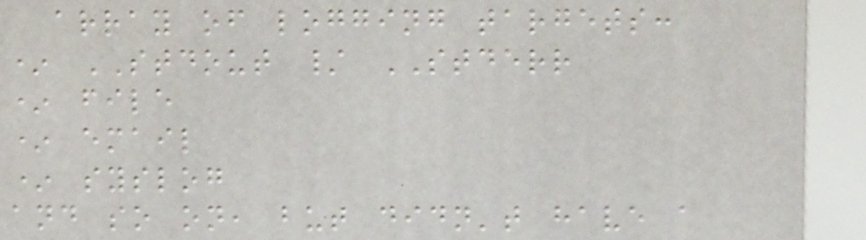array of logging targets:
* STDOUT / STDERR
* file
* email
* syslog
and so on, but didn't have a
